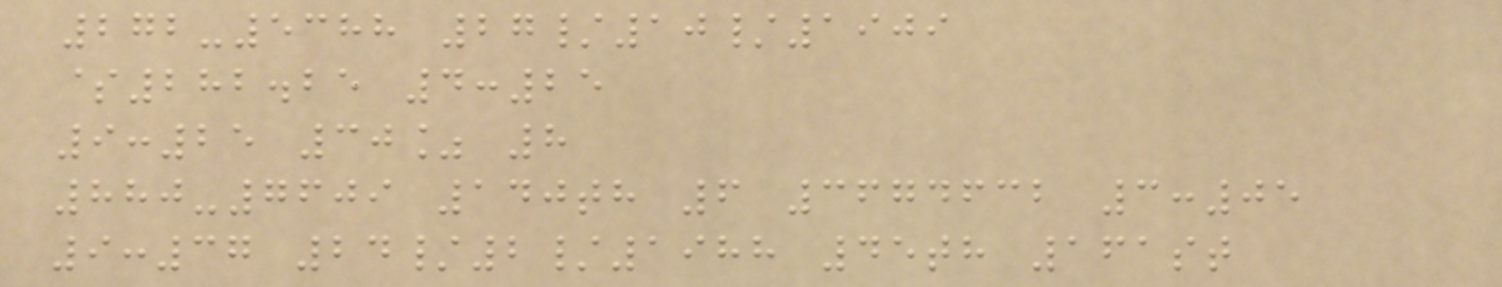272-5388 27/10/1909
$282.25 4:25
9:25 30% 8
880-7609 140th 6 3674632 3:05
9:37 24/2/1988 45th 161st
